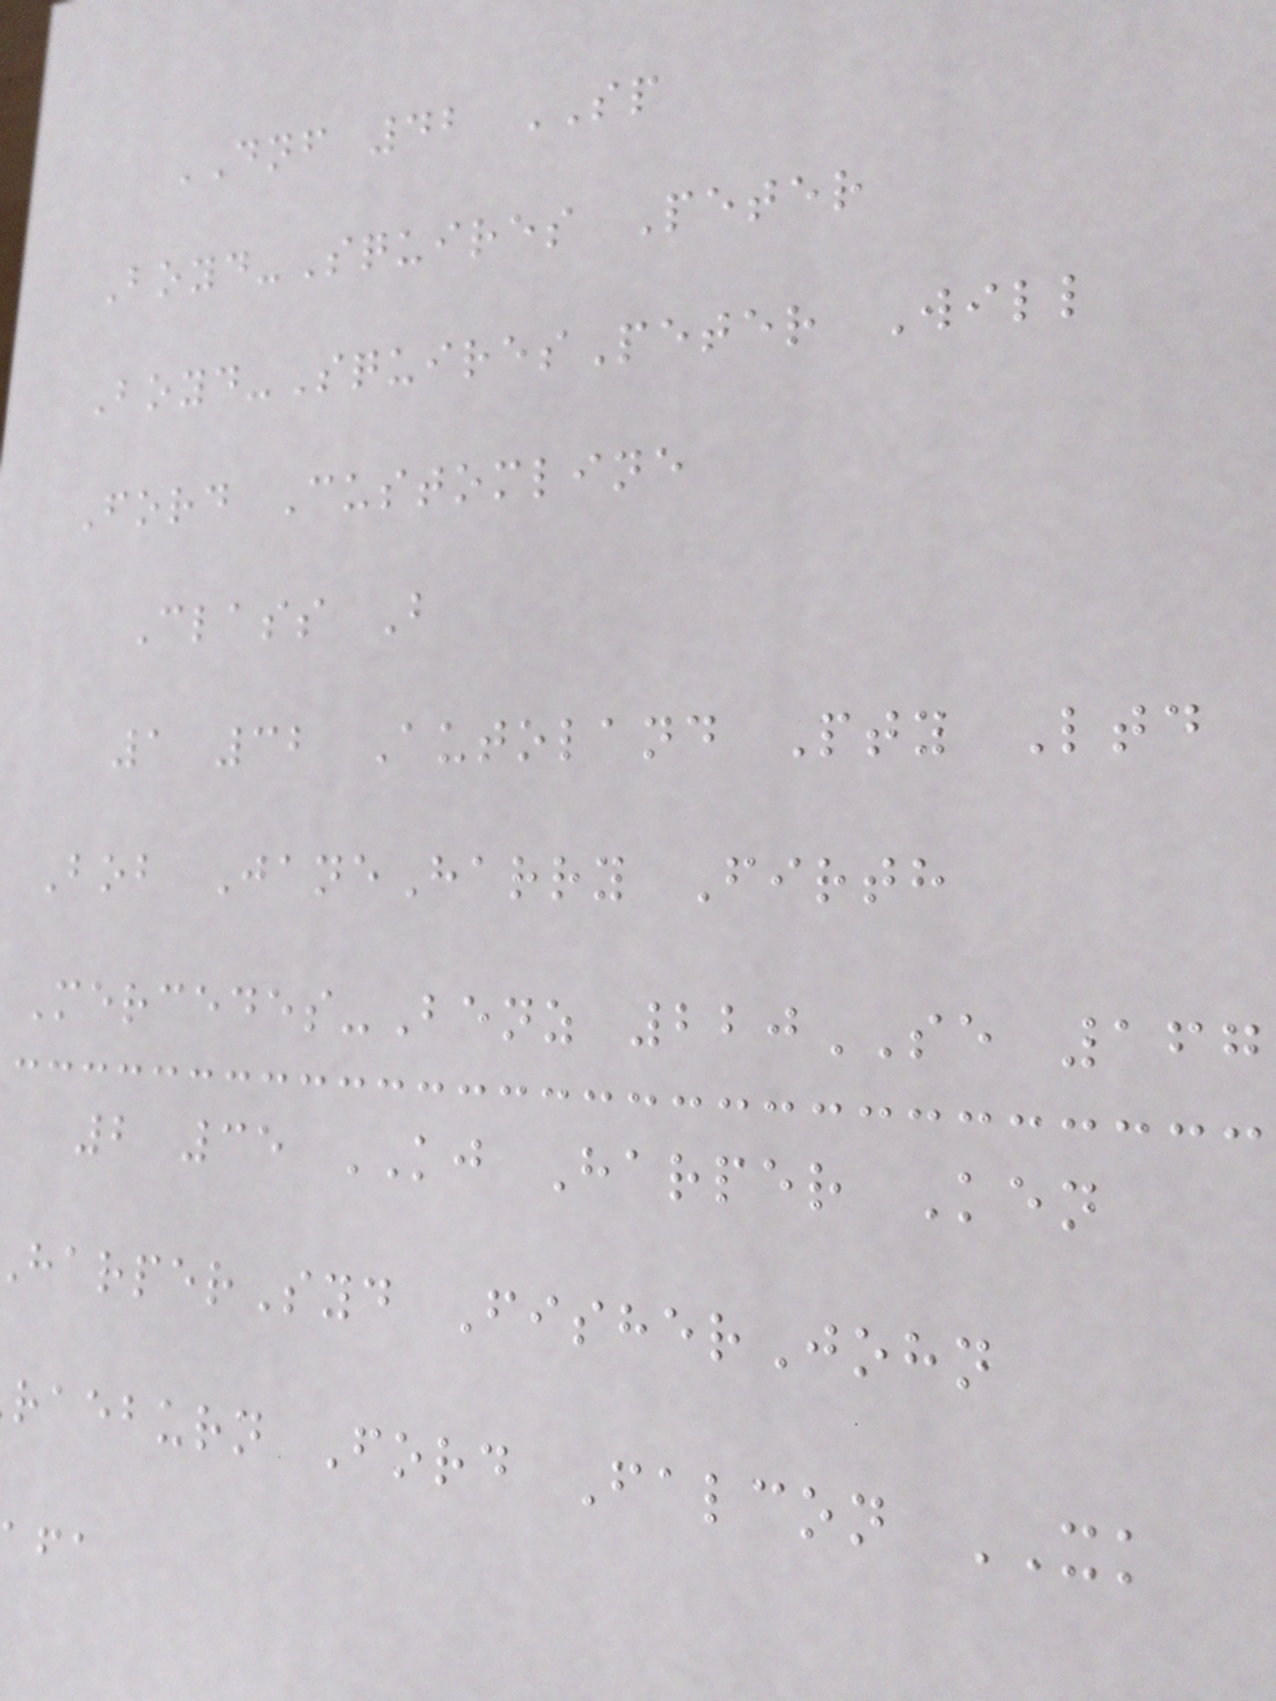DNF 42 SP
Boyd-Squires Peter
Boyd-SquiresPeter Will
Ford Customline
Class B
1 32 Autoland Pty Ltd
Bob JaneHarry Firth
Mercedes-Benz 220SE 167
2 35 KJ Harper Ken
arperSyd FisherJohn
raeburn Ford Falcon XK
